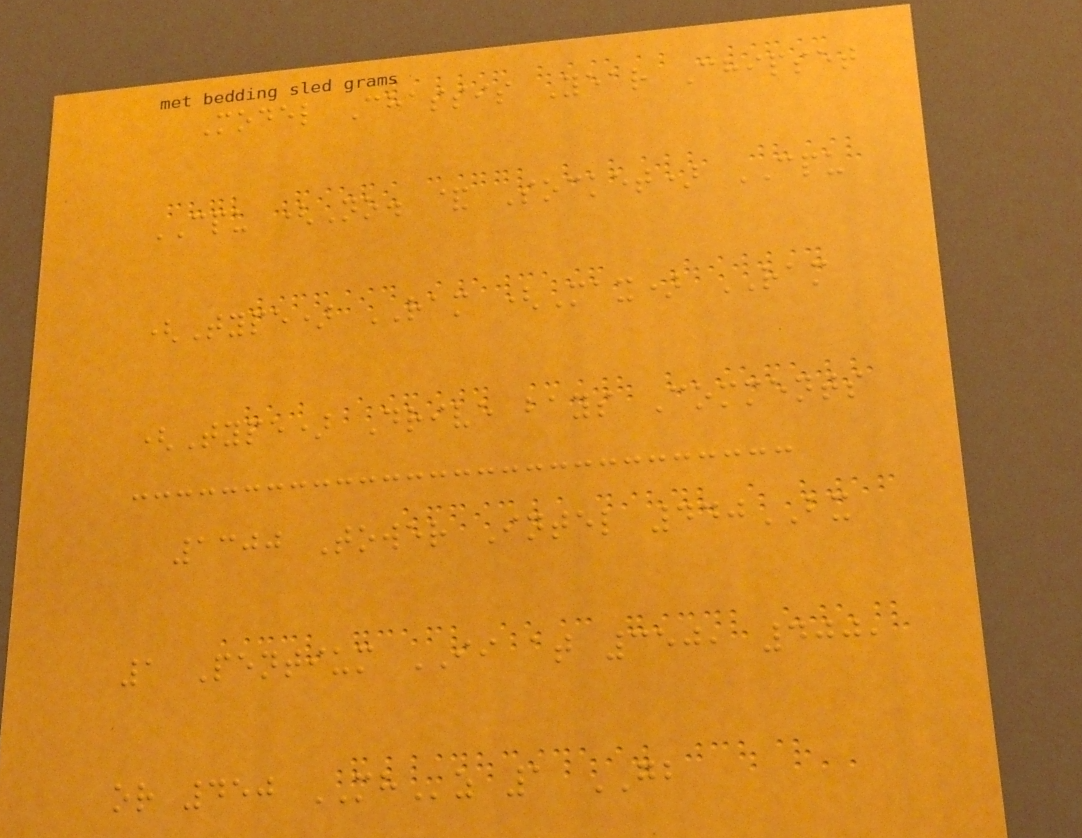Model Chassis Year Chipset
CPU (No. & Socket) CPU
(Type) RAM (Max) RAM
(Type) Drive bays Comments
1300 Tower Intel 440BX
1 Pentium II at 350, 400,
or 450 MHz 1 GB
